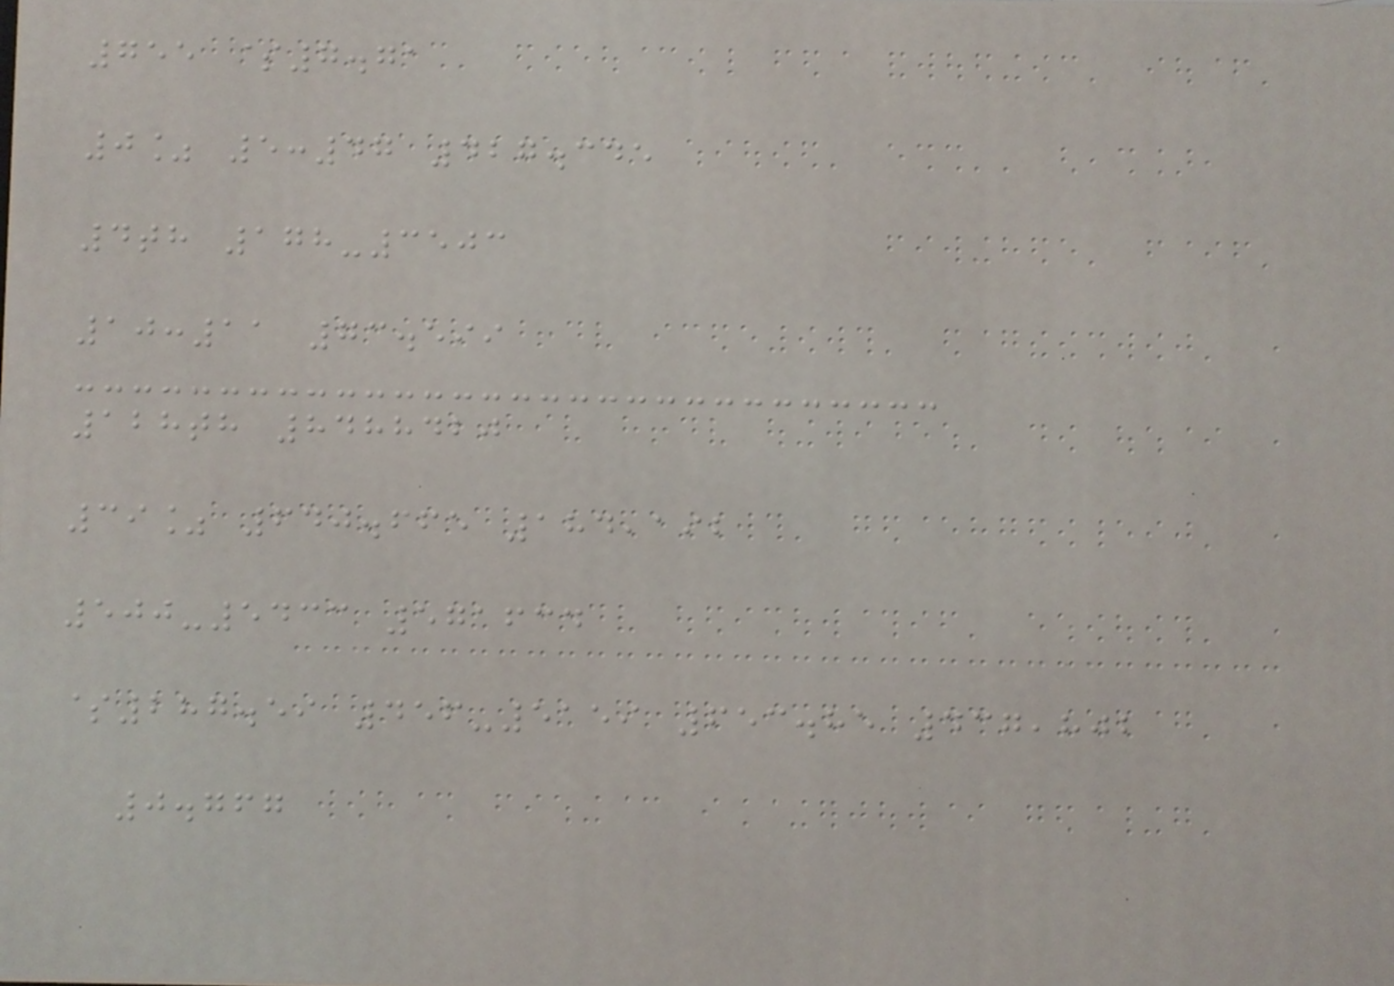755 $7.71
0% 5:47 427.345
4th 178-3503
10:11 73.599
128th 8488420
39% 640.665 184,192
500-5433 571634
$287.59 456-5159 653.85 437,802
0.767
